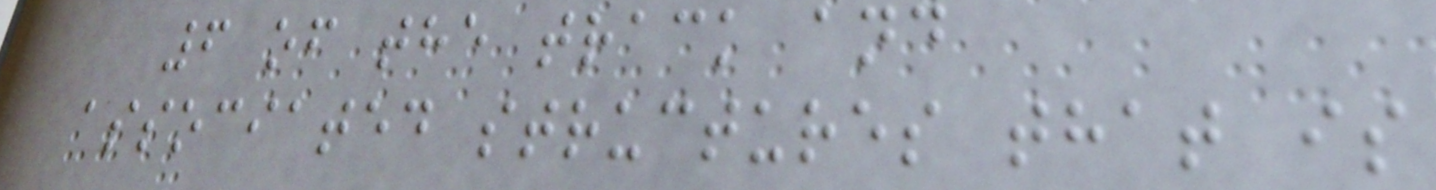6 of the track and
associated structures that is
